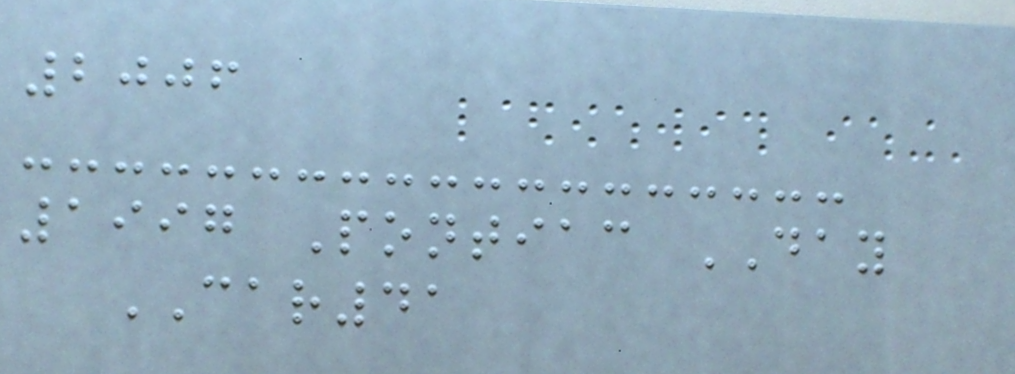2006
1997 Pontiac DAY
CAR41
